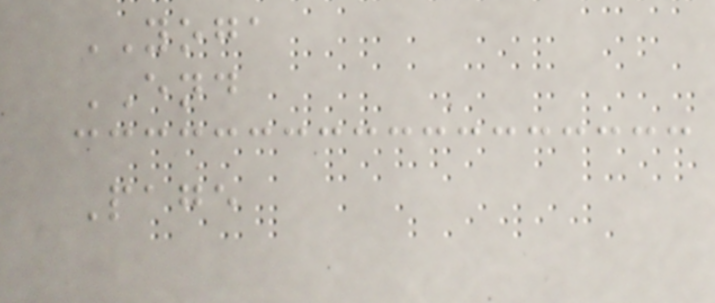YOGA
END
Page
